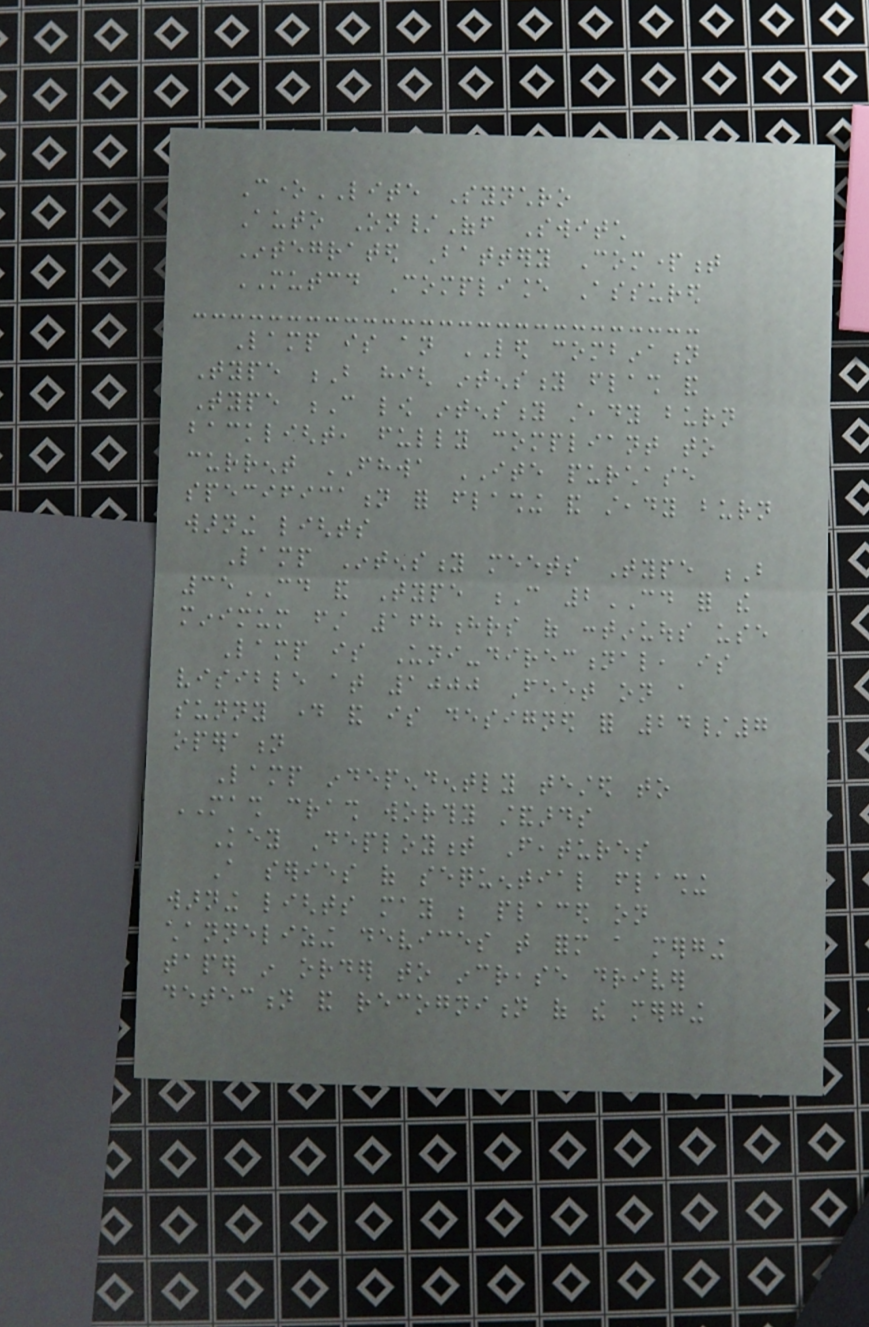ConeLITE Synchro
Auto On/Off Switch
Integrated Battery Compartment
MUTCD Compliance Assured
Lamp is an LED combination
Type B high intensity flash and
Type C low intensity steady burn
backlight, fully compliant to
current FHWA ITE purchase
specification for flashing and steady burn
warning lights
Lamp Intensity meets Type B
35CD and Type C 2CD for the
minimum first 168hrs of continuous use
Lamp is Uni-directional, is
visible at 1000 Feet on a
sunny day and is designed for 24/7
operation
Lamp independently tested to
MASH crash worthy standards
Key Deployment Features
A series of sequential flashing
warning lights may be placed on
channelizing devices that form a merging
taper in order to increase driver
detection and recognition of the merging
